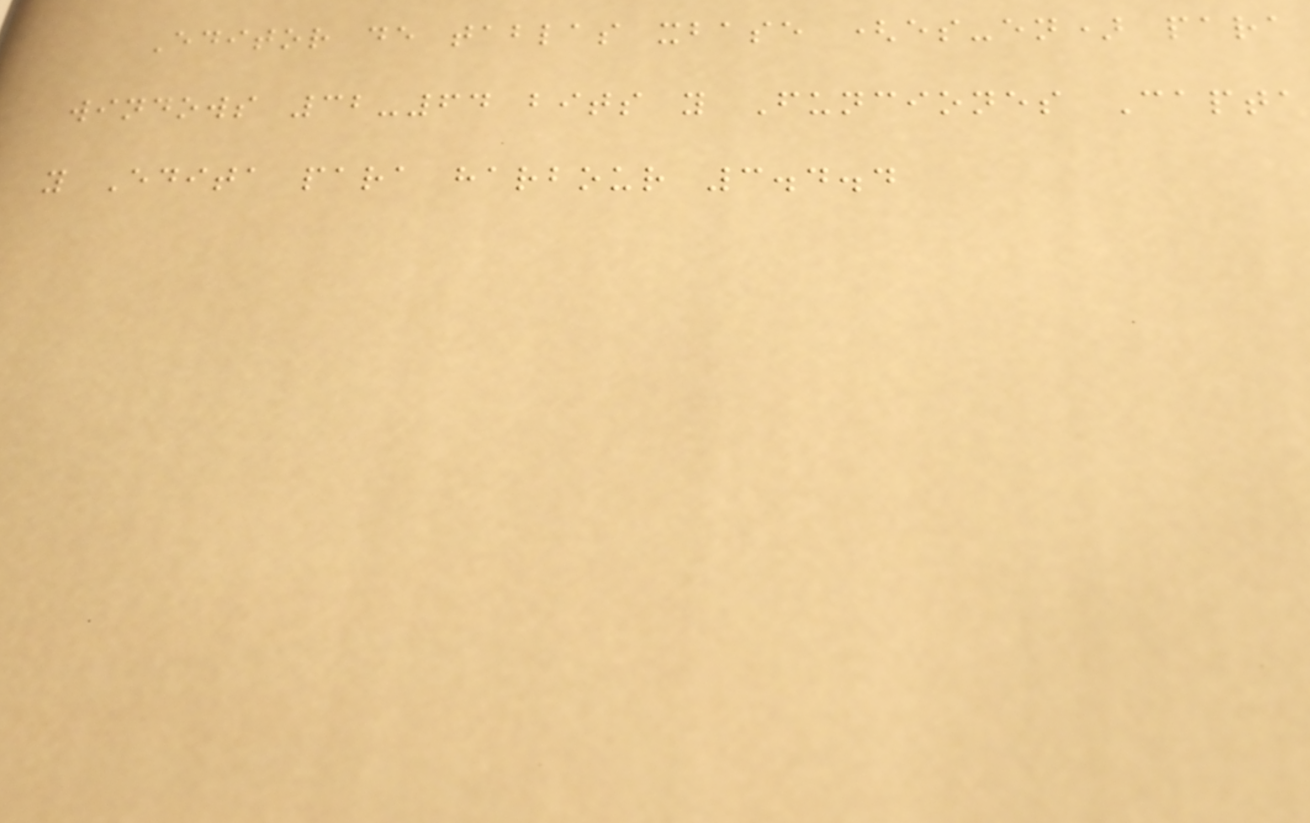Editor de tablas xbase (es-en) para
windows 32-64 bits y Funciones Capta
y Edita para harbour 3.4.4
